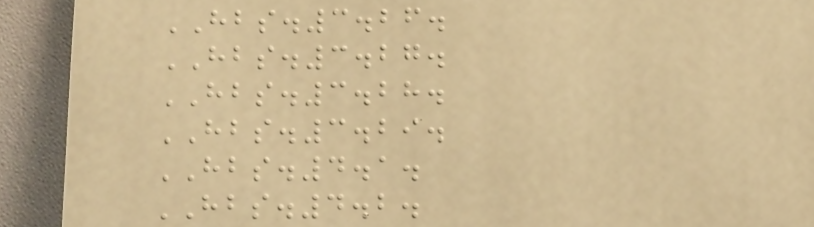HBS.3.26.
HBS.3.27.
HBS.3.28.
HBS.3.29.
HBS.4.1.
HBS.4.2.
